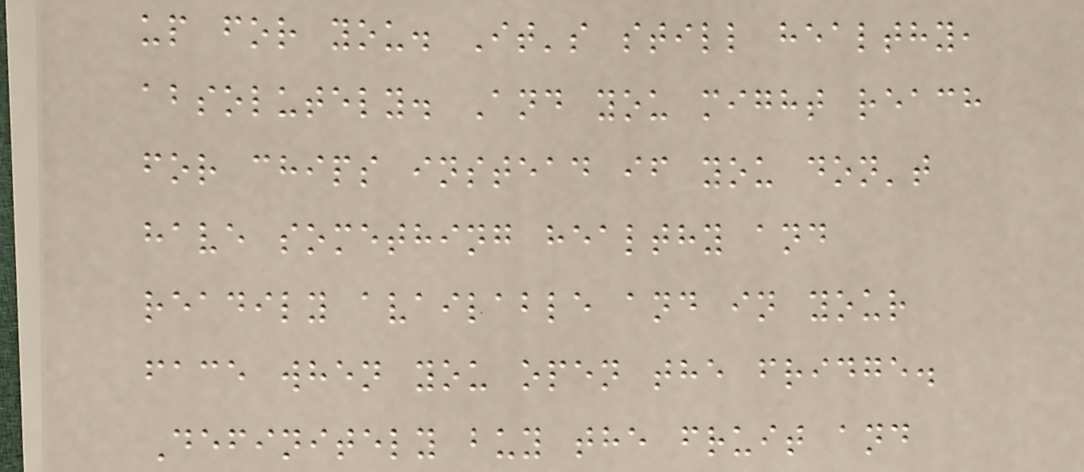up for you. It's still healthy,
absolutely. And you might reach
for chips instead if you don't
have something healthy and
readily available and in your
face when you open the fridge.
Definitely buy the fruit and
